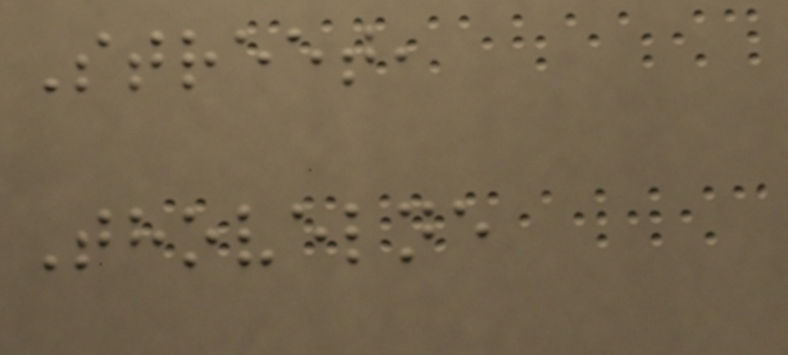Street,
Thovelne
